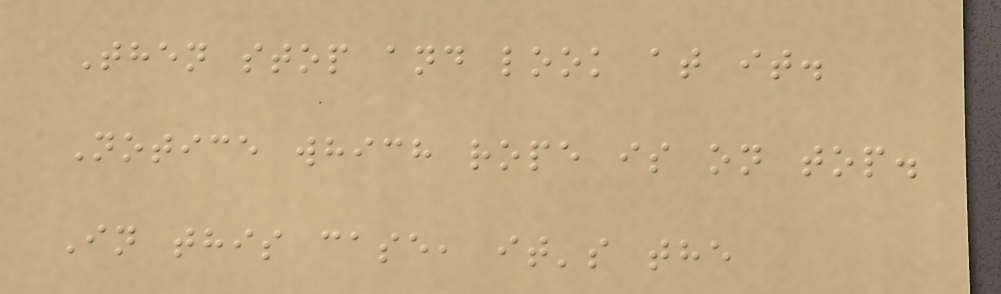Then stop and look at it.
Notice which rope is on top.
In this case, it's the
